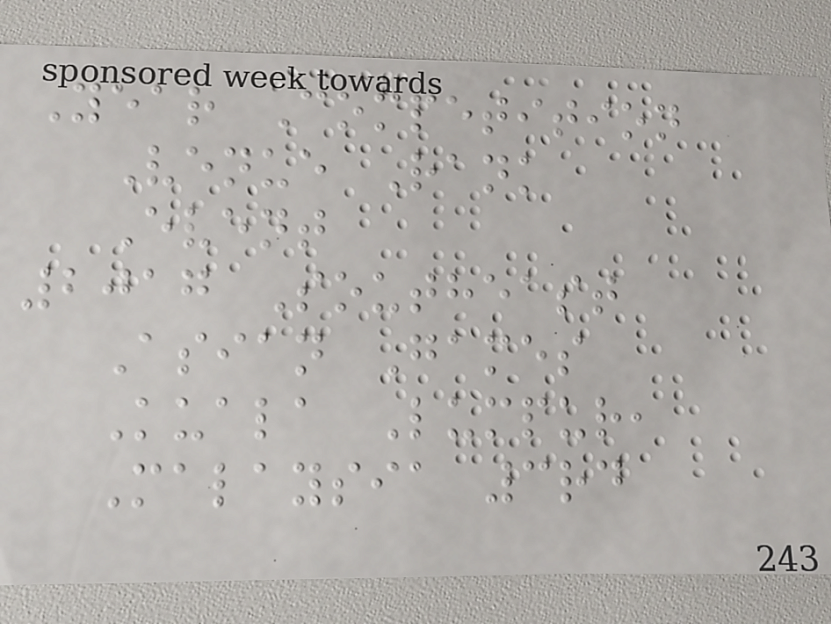Year Competition
Venue Rank
Event
2017 Southeast
Asian Games
Kuala Lumpur,
Malaysia 3rd
